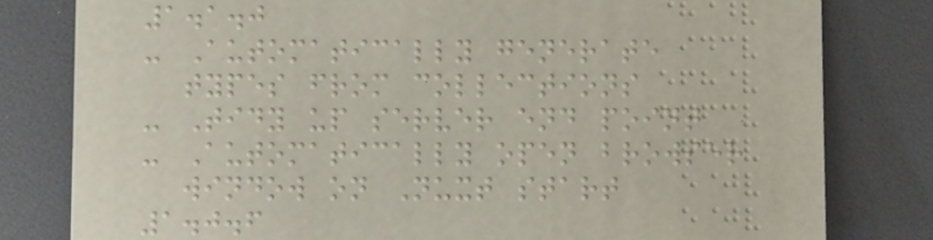1.1.0
- Automatically generate
types from collections
- Tidy up server end point
- Automatically open browser
window on Nuxt start
1.0.6
